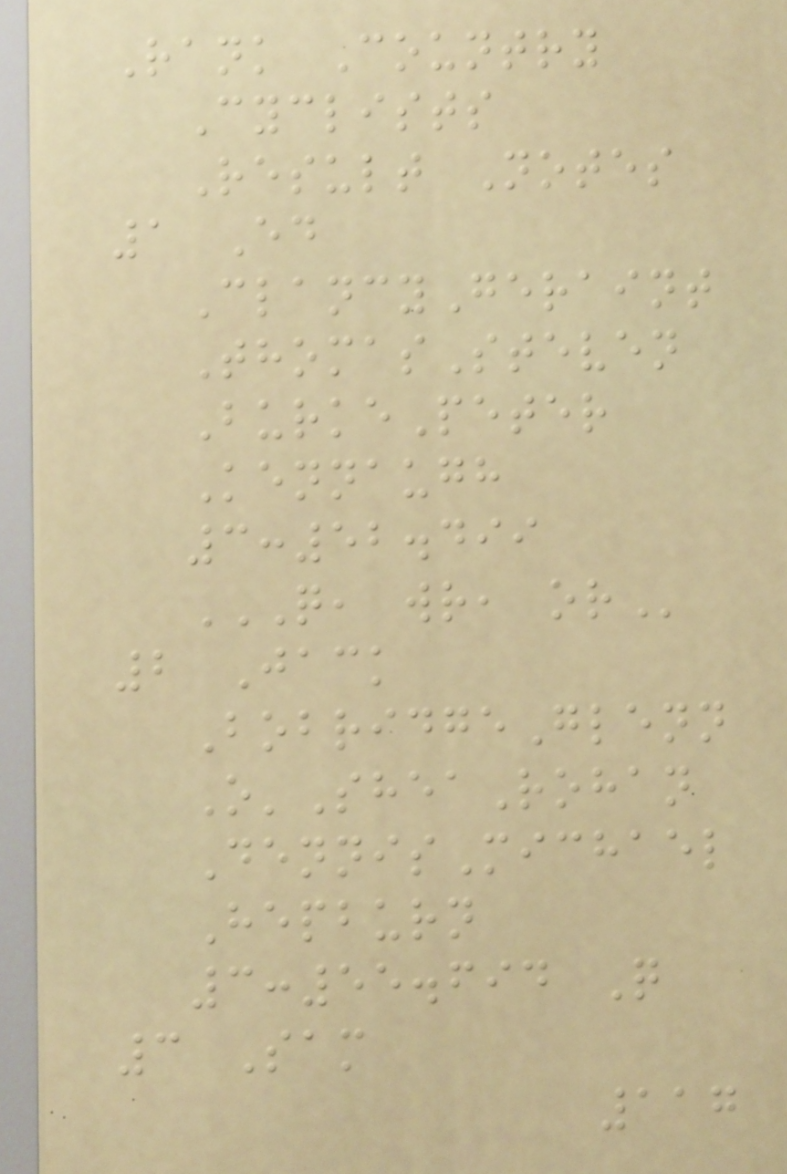Rank Country
Cyclists
Result Notes
1 Ed
ClancyGeraint
ThomasSteven
BurkePeter
Kennaugh
3:52.499
Q, WR, OR
2 Jack
BobridgeGlenn
O'SheaRohan
DennisMichael
Hepburn
3:55.694 Q
3 Sam
117
